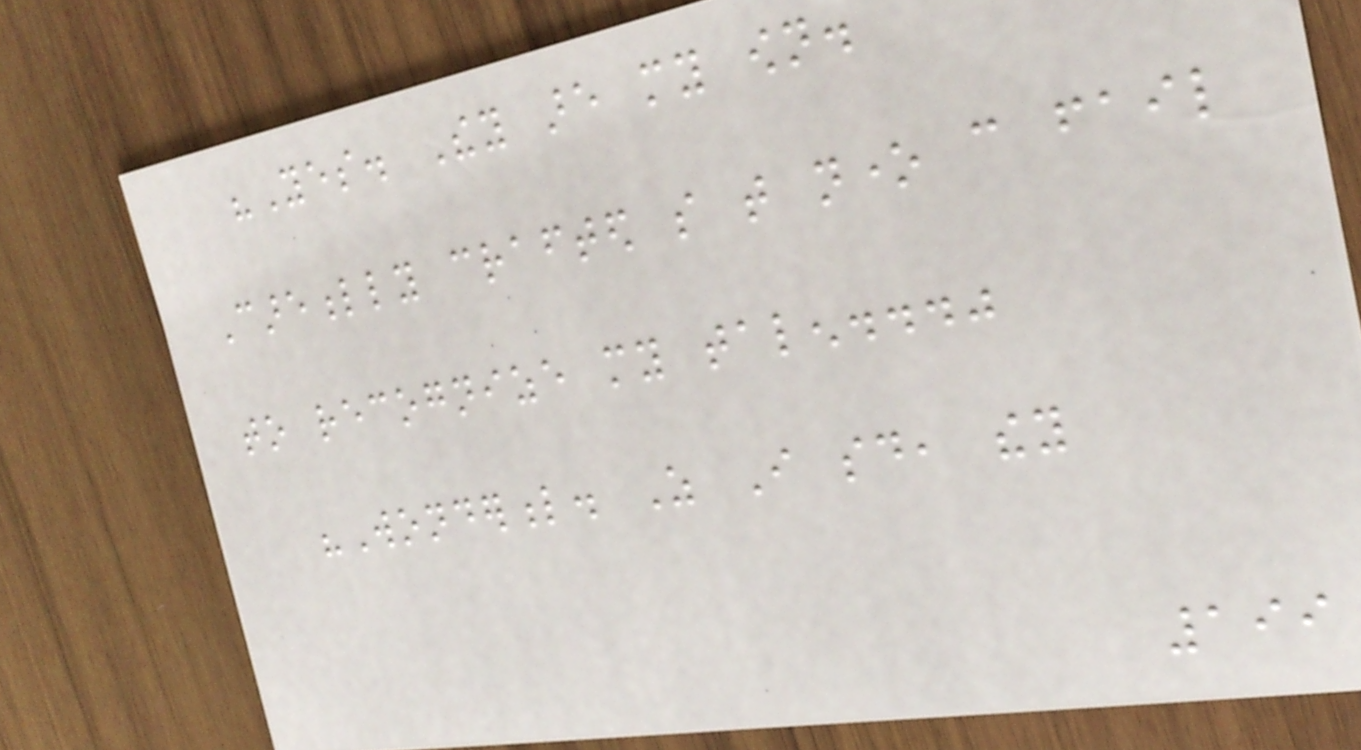"Yes. They are my own.
Carefully crafted so that none can fail
to recognize my talen..."
"Wonderful. As I said, they
199
